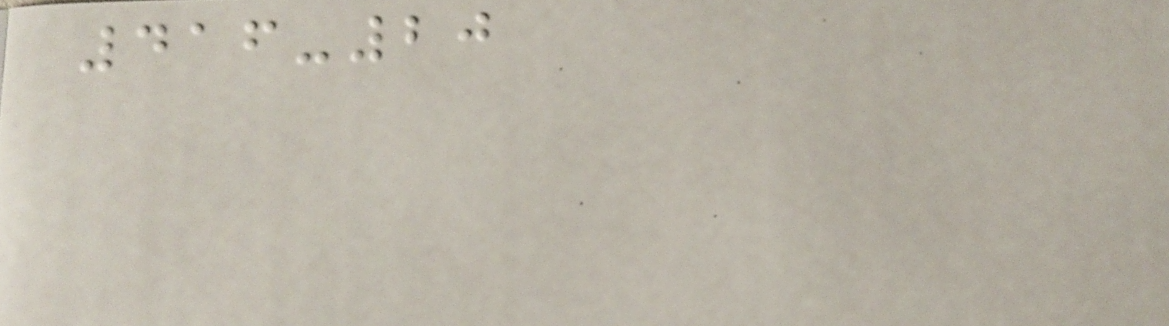416-20
